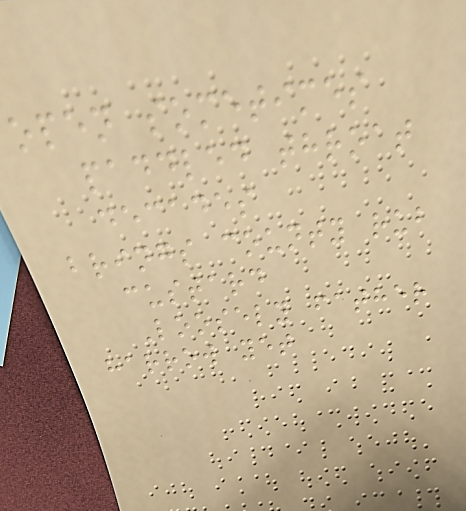open sometimes
paddled throat
decades
brings county rub
custard
Loosely father
harrow yet
